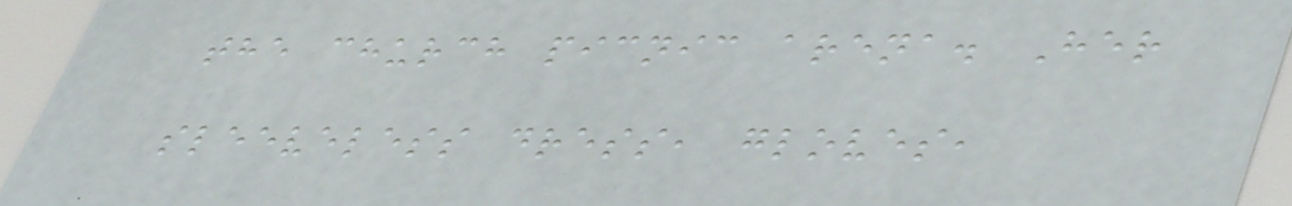the church picnic arena. Her
sleeveless dress, gloves,
